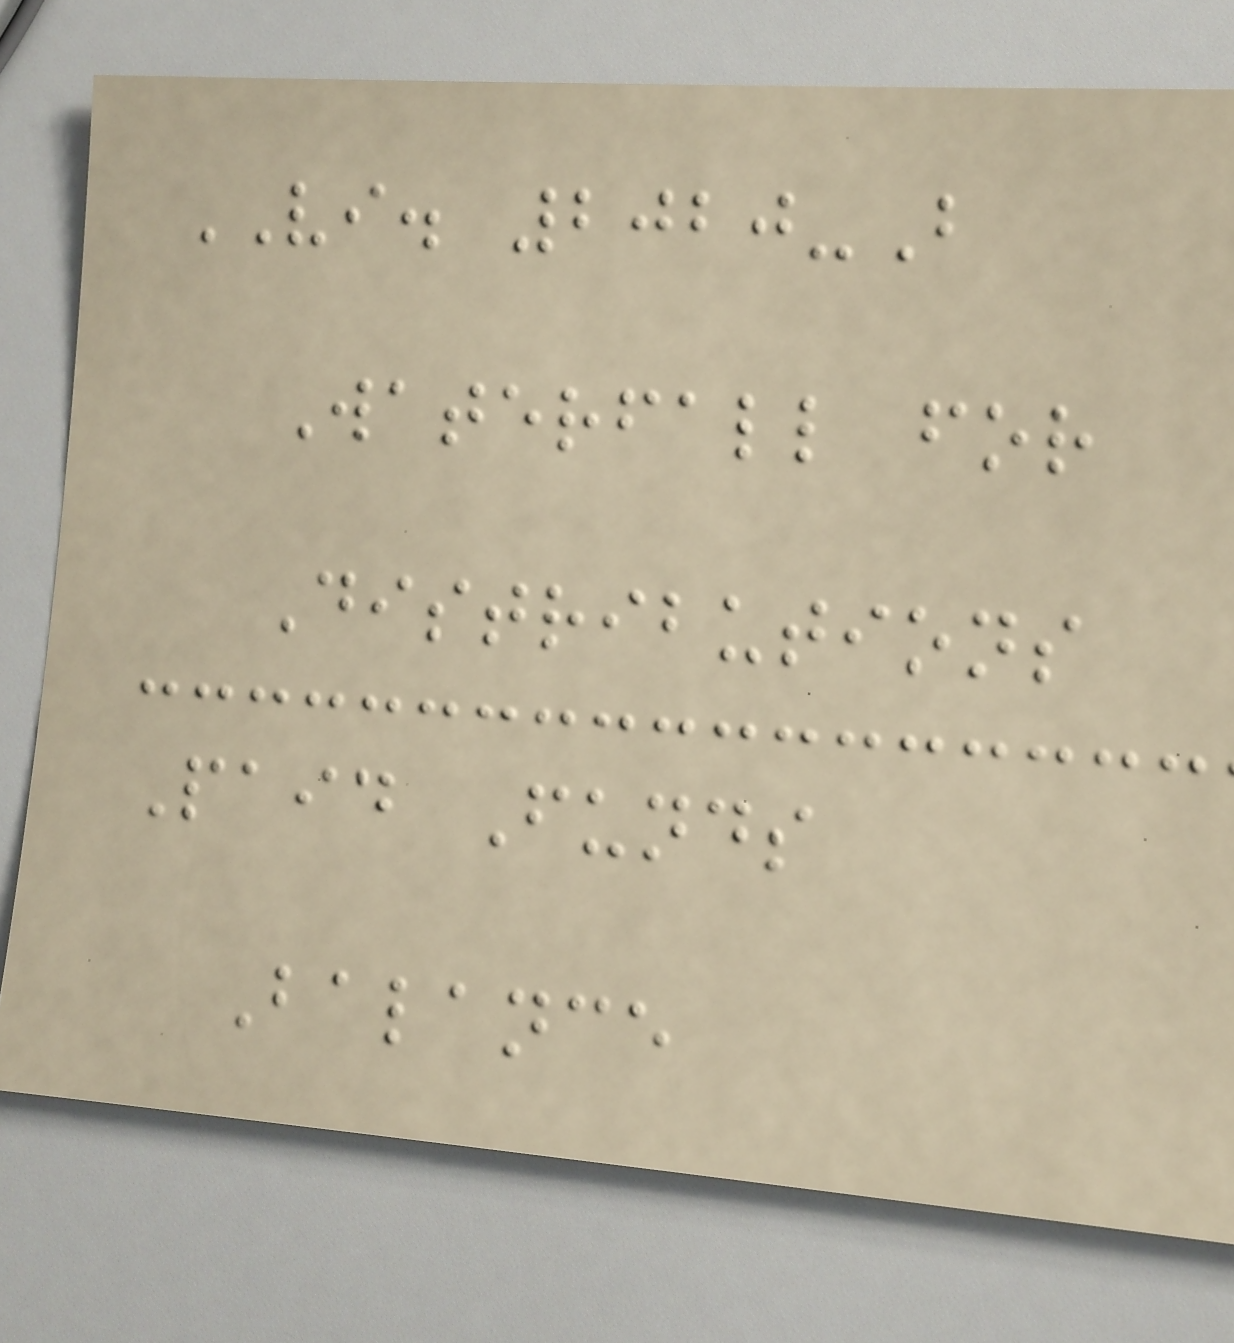VI. 2020-B
Waterfall for
Distributions
Paid Funds
Balance
